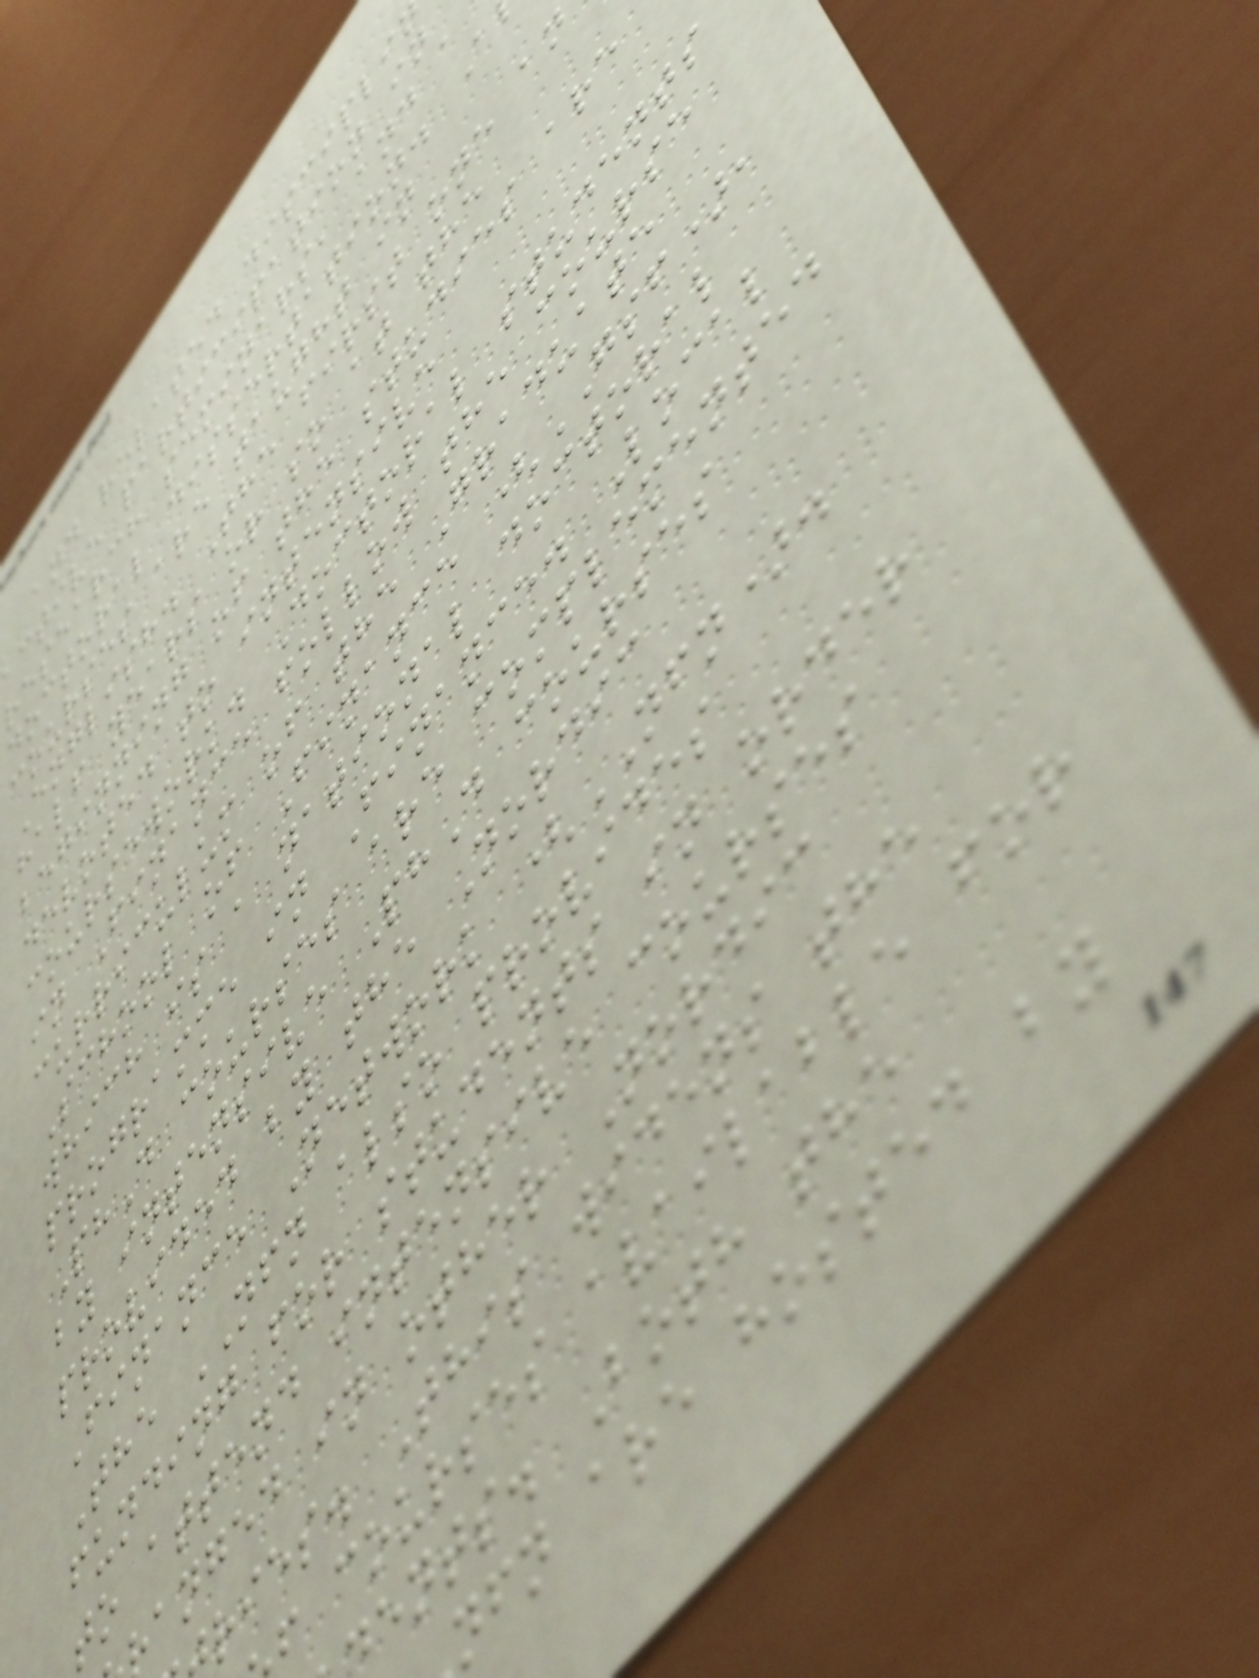and related discipli
ctive participation in
research seminars, and a
doctoral dissertation. A
courses are taught in
English. The first one an
half years or so at the
beginning of the studies are
devoted to intensive
coursework. Doctoral students
in Finance follow the course
curriculum of the Graduate
School of Finance (GSF),
which is a national doctoral
programme in Finance. Local
PhD courses are complemented
by intensive PhD courses
provided by the Nordic
Finance Network (NFN).
The NFN also provides
funding for students in order
to attend intensive courses
anged in other Nordic
ries. This widens the
f courses available for
ents. Both the
nfn are hosted by
